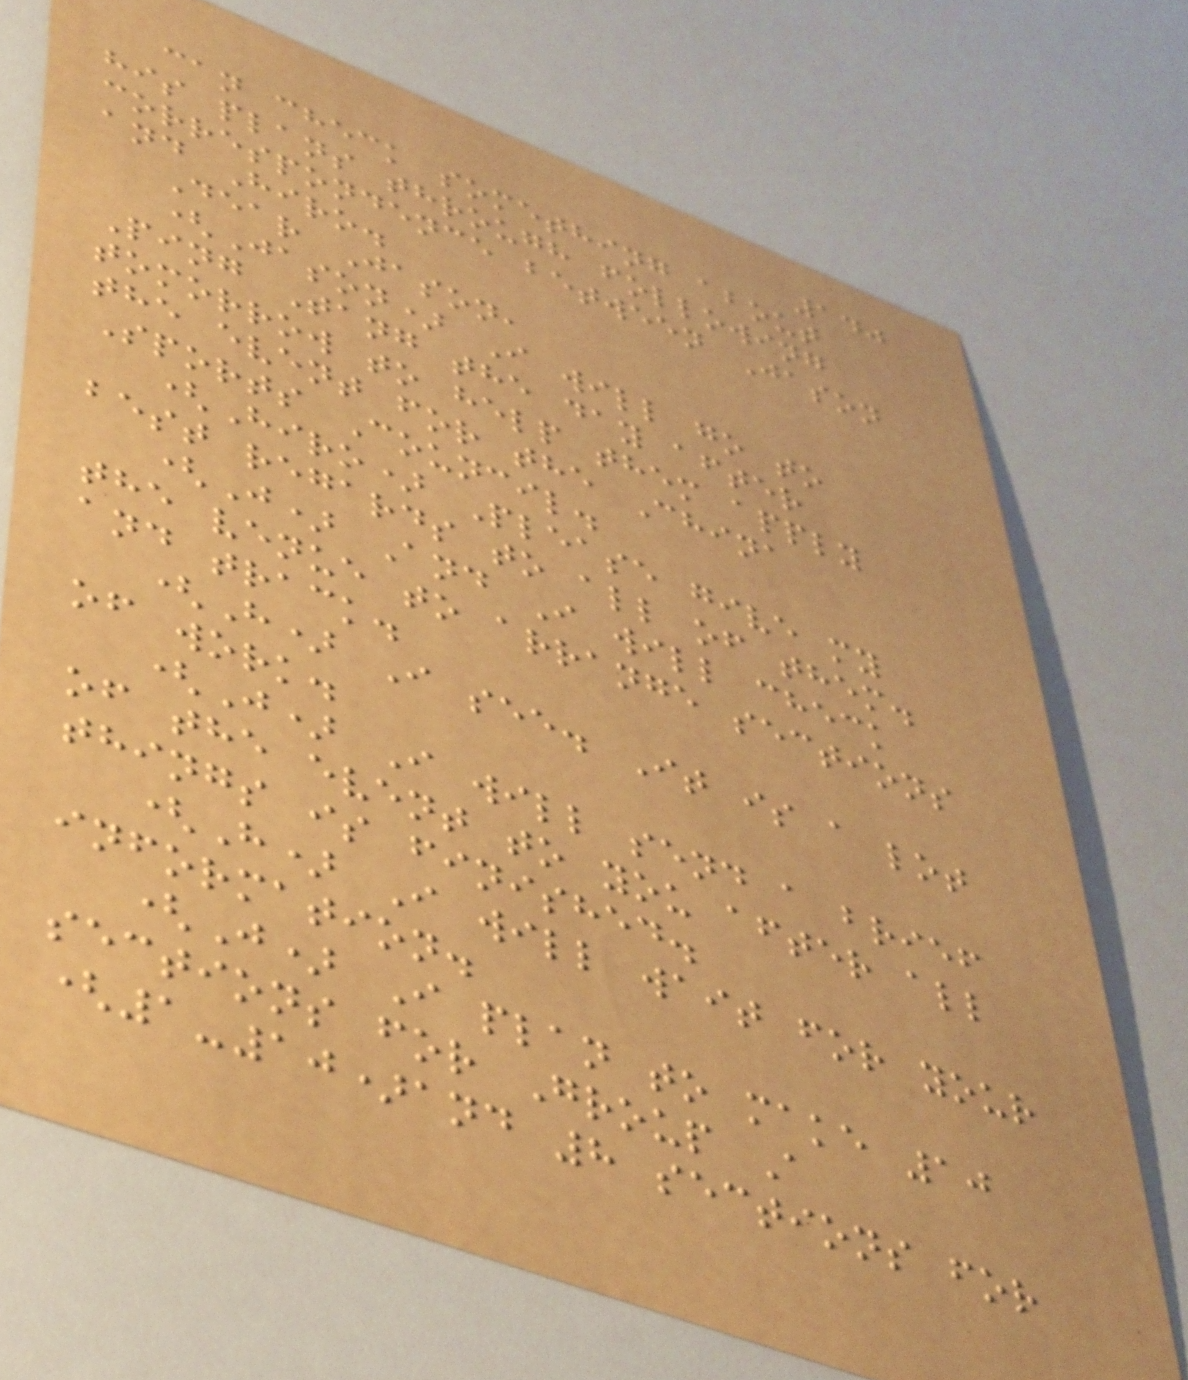140
can check something about
his plans through following
correspondence between Jason
and Hiro.
Dear Jason,
(Jason) I will go to
Ping Tang the day after
tomorrow to help them apply
the event for the China
Sports Council.
(Hiro) Please give my
best regards to all of them.
(J) And I will check
the venue to arrange sections
and track.
(H) I see. It is a lot
of work.
(J) I will send a brief
of the event to you after all
things is finished.
(H) I will wait for your
information.
(J) I plan to make 10
sections for Group A
(1-10)and 8 sections for
